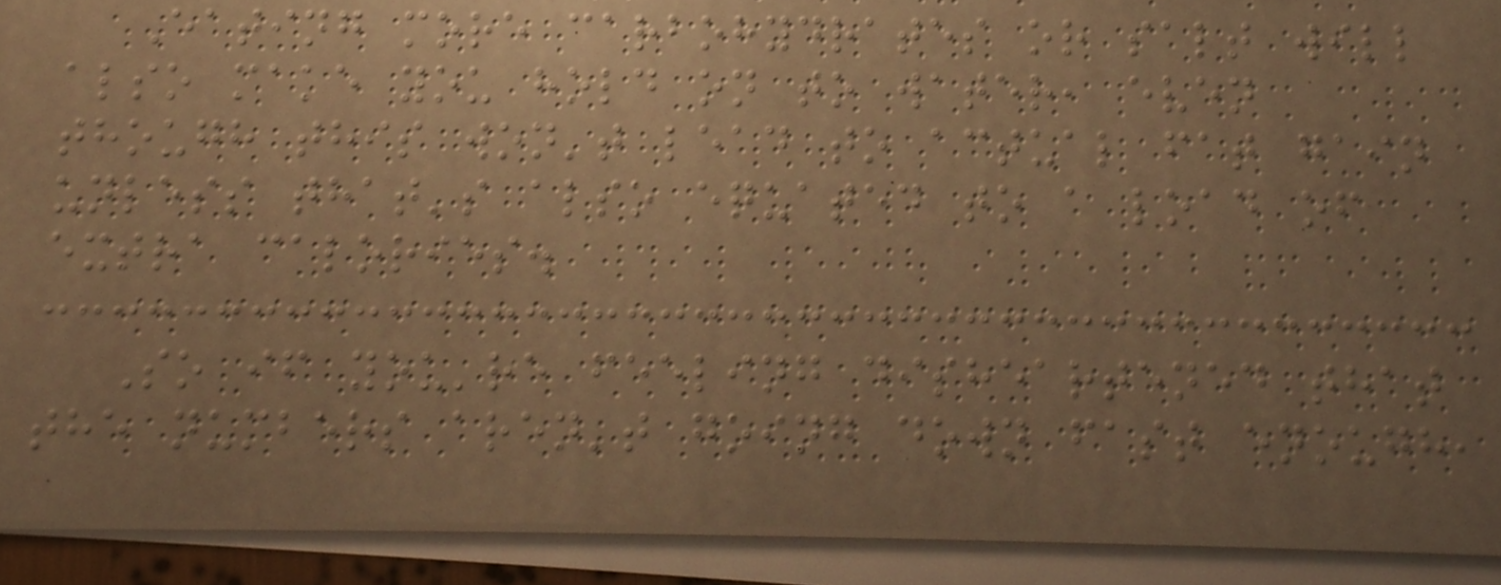Eating more carbohydrates or salt will
also make you hold on to water, even
though this won't lead to actual fat gain
unless that's also equated to a load of
extra calories.
So if you're feeling disheartened that
the numbers aren't going down fast enough,
